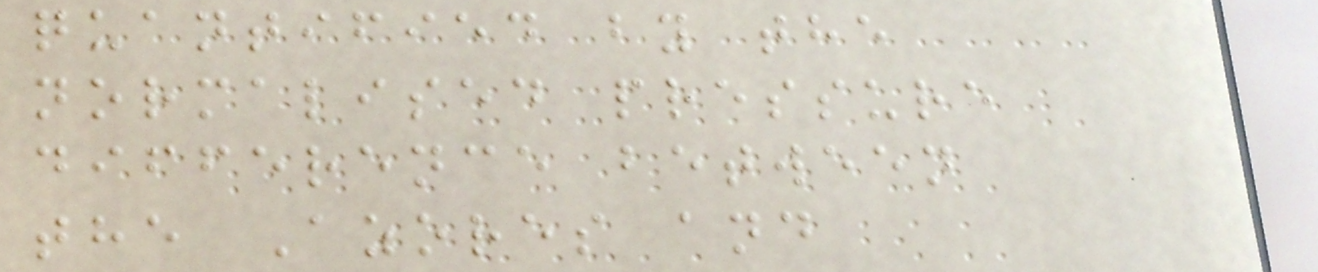quantified by the
normalised pressure
difference between
the Azores and
